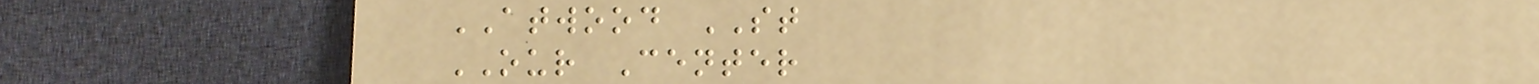ATWOOD ST
OUR Center
